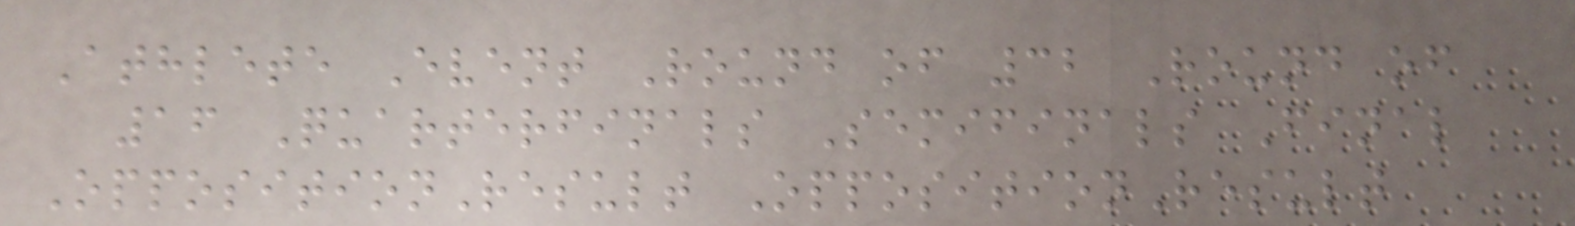Athlete Event Round of 32 Round of
16 Quarterfinals Semifinals Final
OppositionResult OppositionResult
